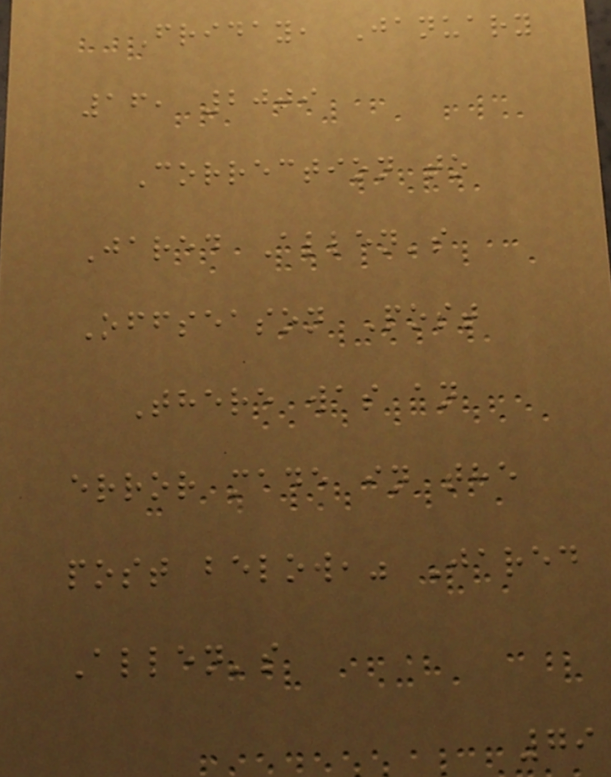Friday, January
16, 2009
Correction to
Jared Allen's
Offseason Post
There was an
error made in the
post below," Jared
Allen's
79
